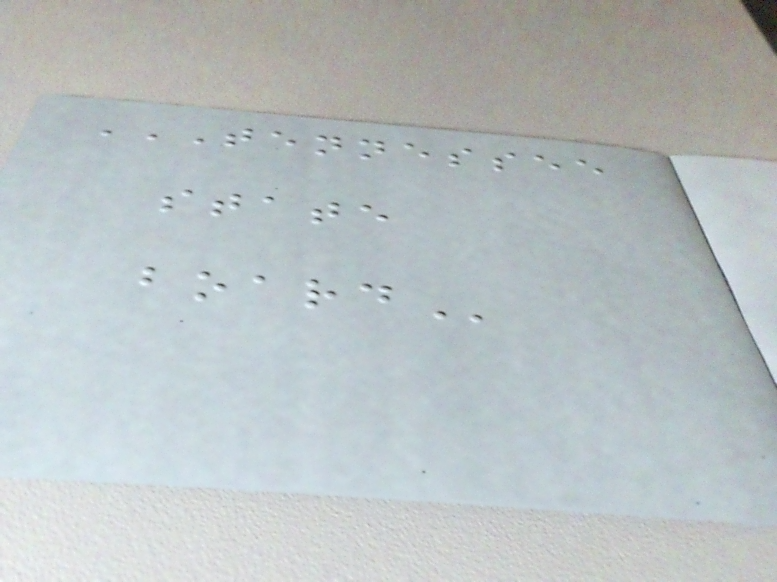TENNESSEE
STATE
BOARD
